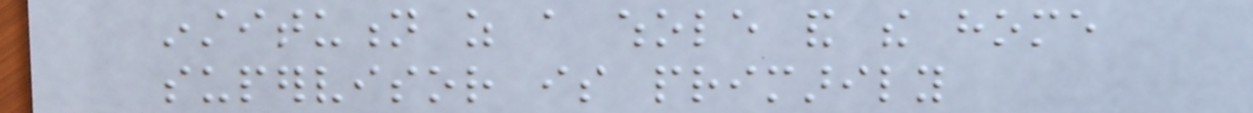institution as a whole and the home
supervisor is primarily
